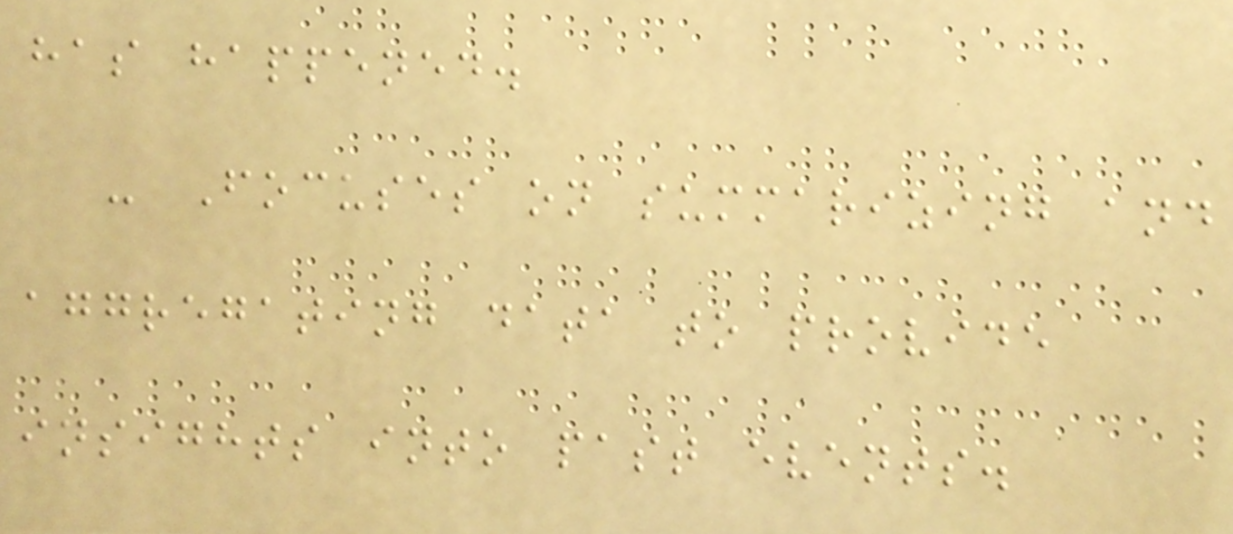has happened.
- Focuses on summarizing and
aggregating data to provide
insights into past events.
